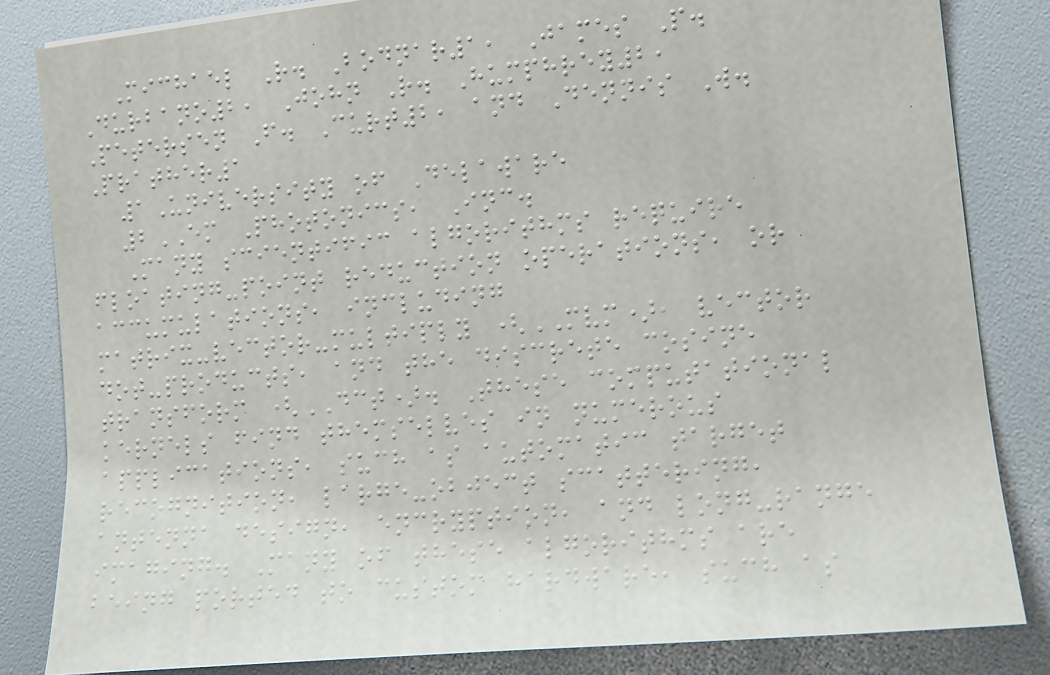Michael R. Bodnar1, James P.
Durbano2, John R. Humphrey2,
Petersen F. Curt2, and Dennis W.
Prather1
1University of Delaware
2EM Photonics, Inc.
Many scientific algorithms require
floating-point reduction operations, or
accumulations, including
matrix-vector-multiply (MVM), vector
dot-products, and the discrete cosine
transform (DCT). These computational
kernels find themselves in numerous
applications, such as automatic target
recognition, large-object scattering,
antenna design, encryption, and long-range
imaging. Many of these algorithms are
being ported to custom hardware, such as
